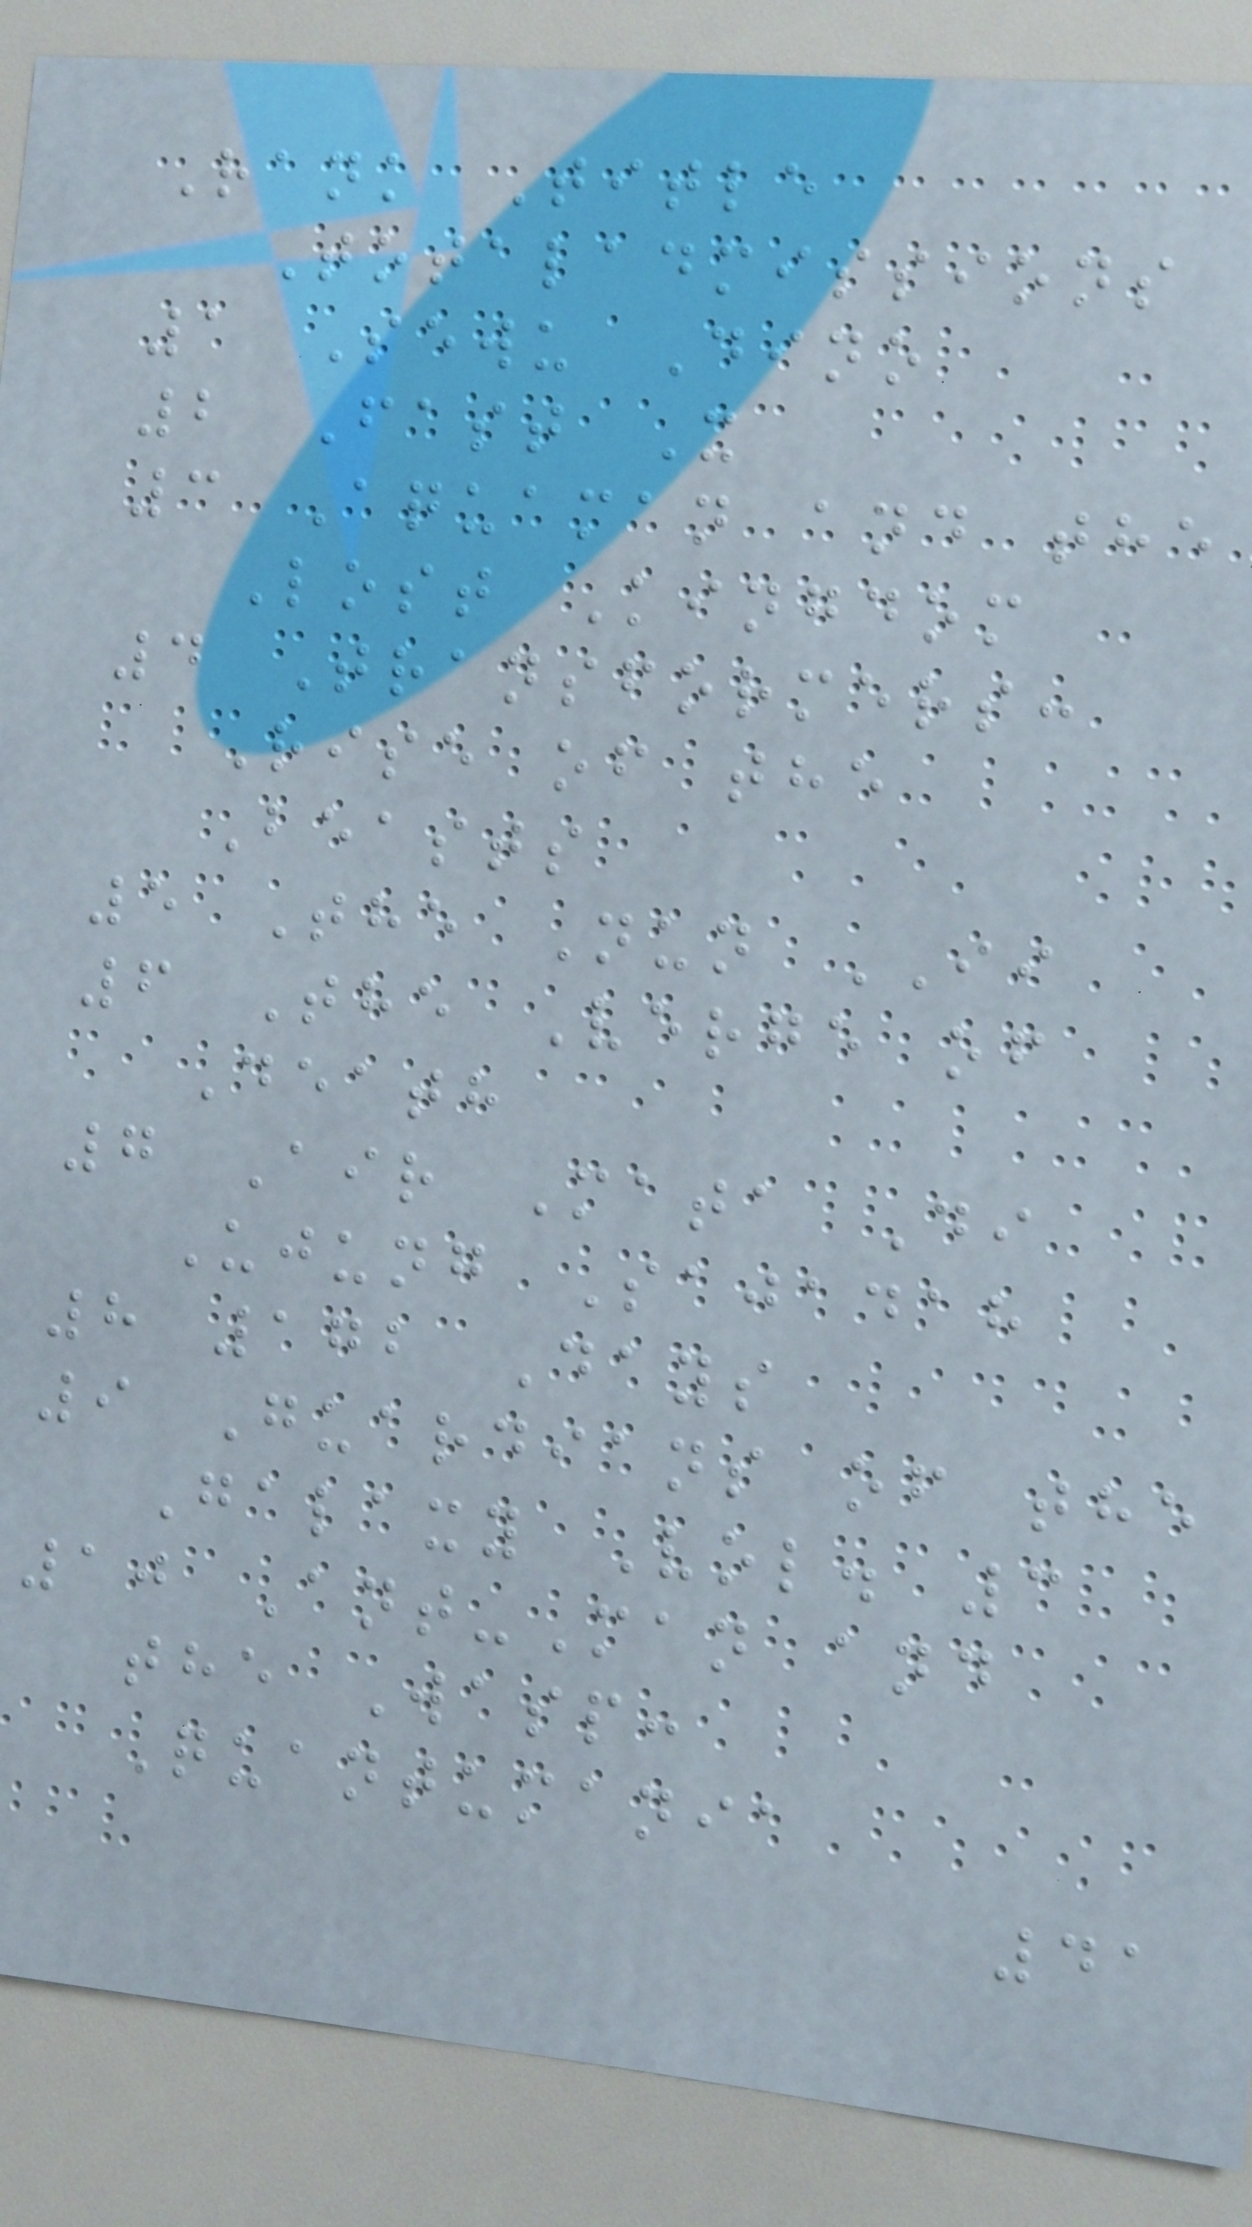Rank Title
Totaladmissions
1 Sewu Dino
2 Fast X
3 Aquaman and the
Lost Kingdom
4 Transformers:
Rise of the
Beasts
5 The Nun II
6 The Verge of
Death
7 Air Mata Di
Ujung Sajadah
8 172 Days
9 Guardians of the
Galaxy Vol. 3
10 Ant-Man and
the Wasp:
Quantumania
41
